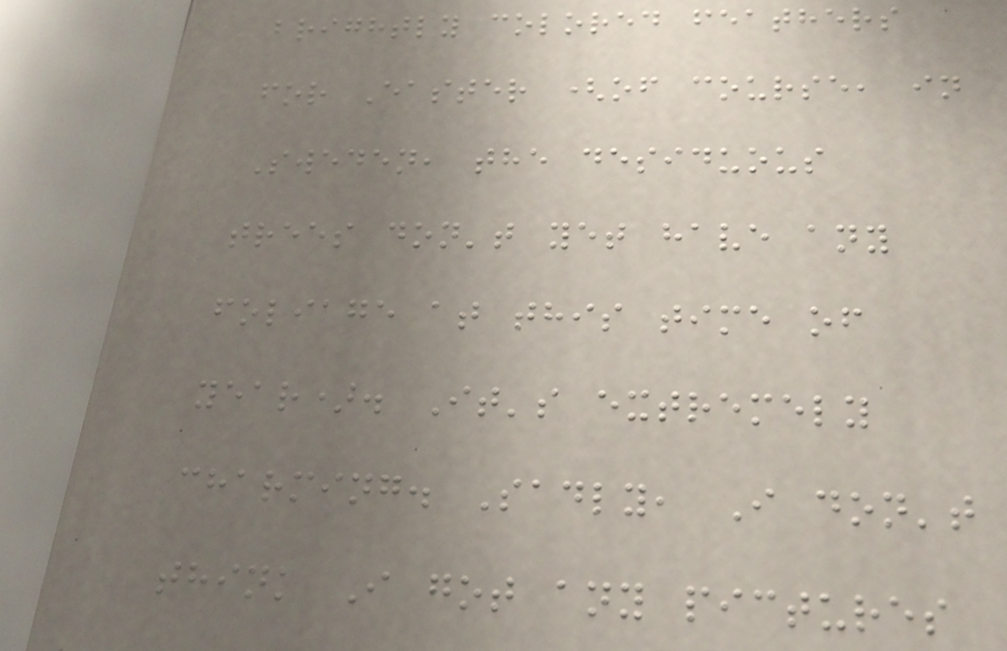brightly colored feathers
for Easter (of course, in
Sweden, the desiduous
trees don't yet have any
foliage at this time of
year). It's extremely
charming. Sadly, I don't
think I got any pictures
